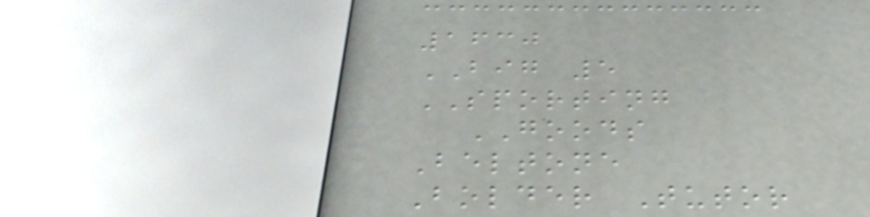1630
BIG 5
SPORTING
GOODS
Beltone
Bolder Tutor
